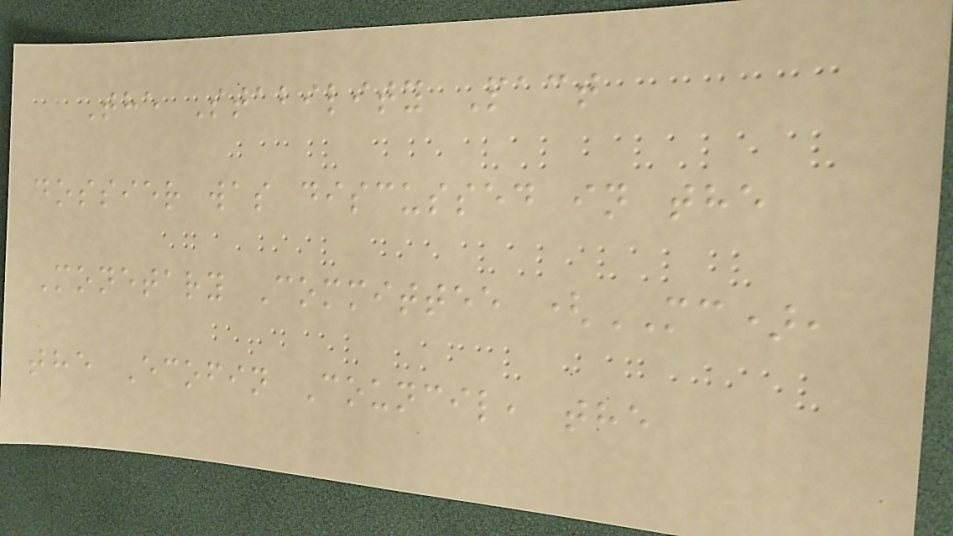The Stability Pact
dossier was discussed in the
Monetary Committee (MC),
the Ecofin Council, the
